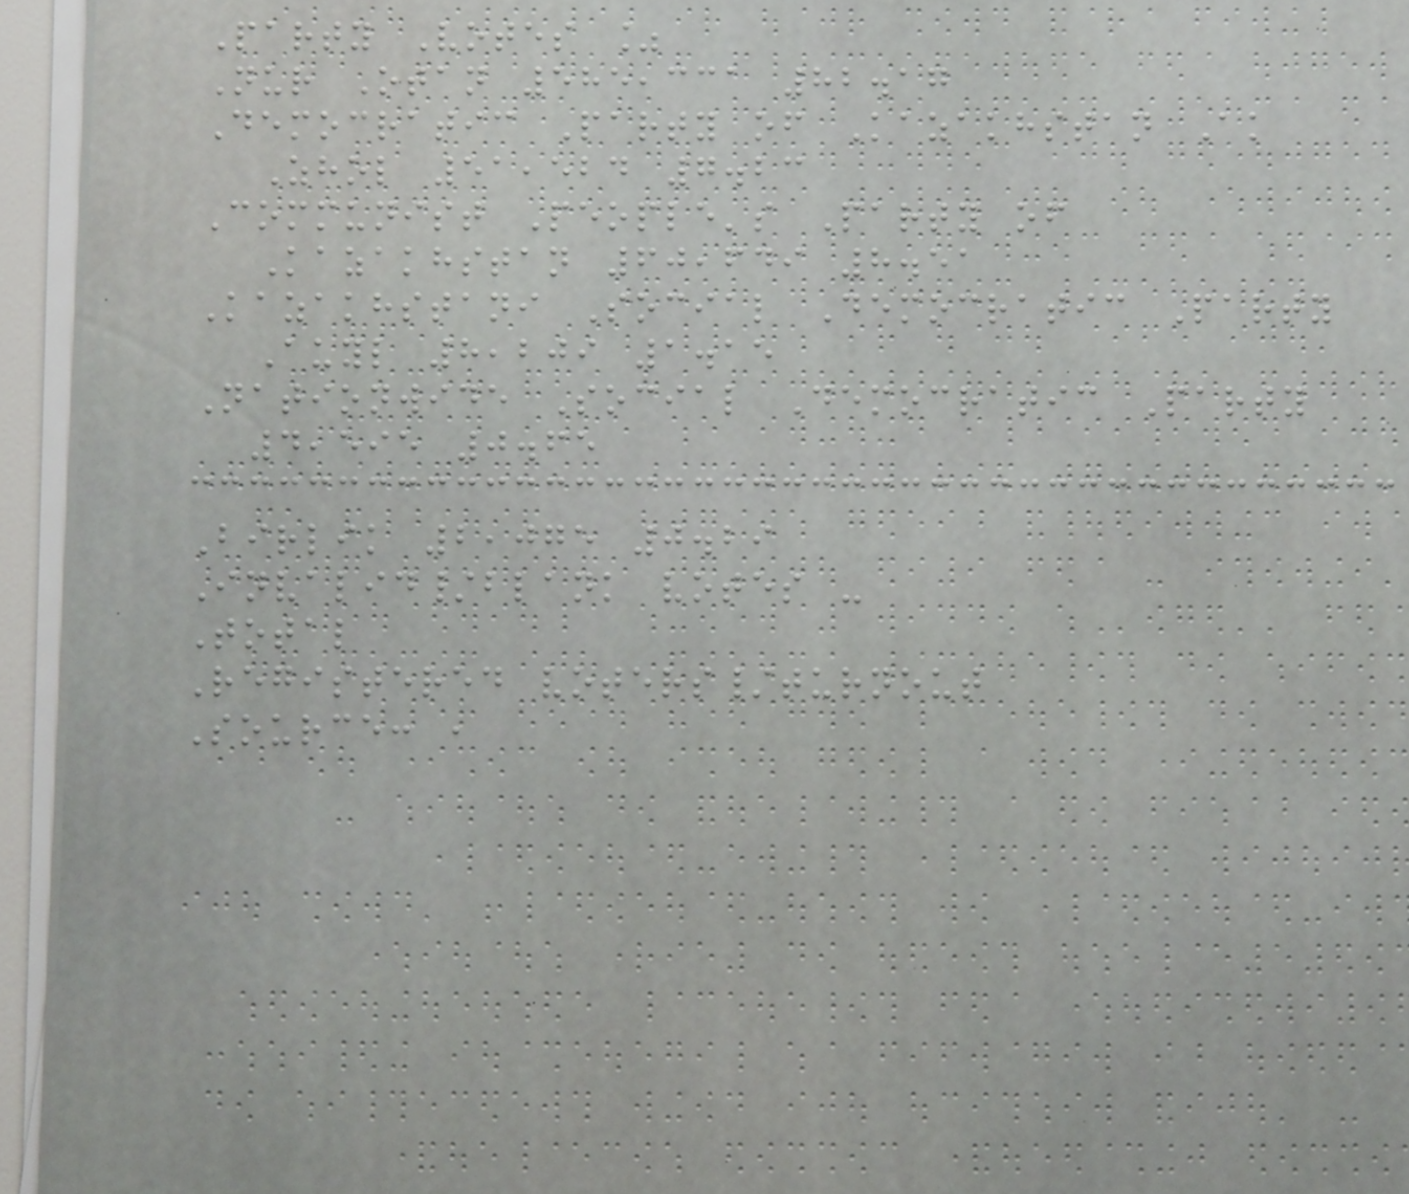Party Votes %
Nur Otan 585,331 82.17
Democratic Party of Kazakhstan Ak
Zhol 51,524 7.23
Communist People's Party of
Kazakhstan 60,649 8.51
Kazakhstani Social Democratic Party
Auyl 8,209 1.15
Nationwide Social Democratic Party
4,595 0.65
Birlik 2,075 0.29
Invalid/blank votes -
Total
Registered voters/turnout
Source: ,
